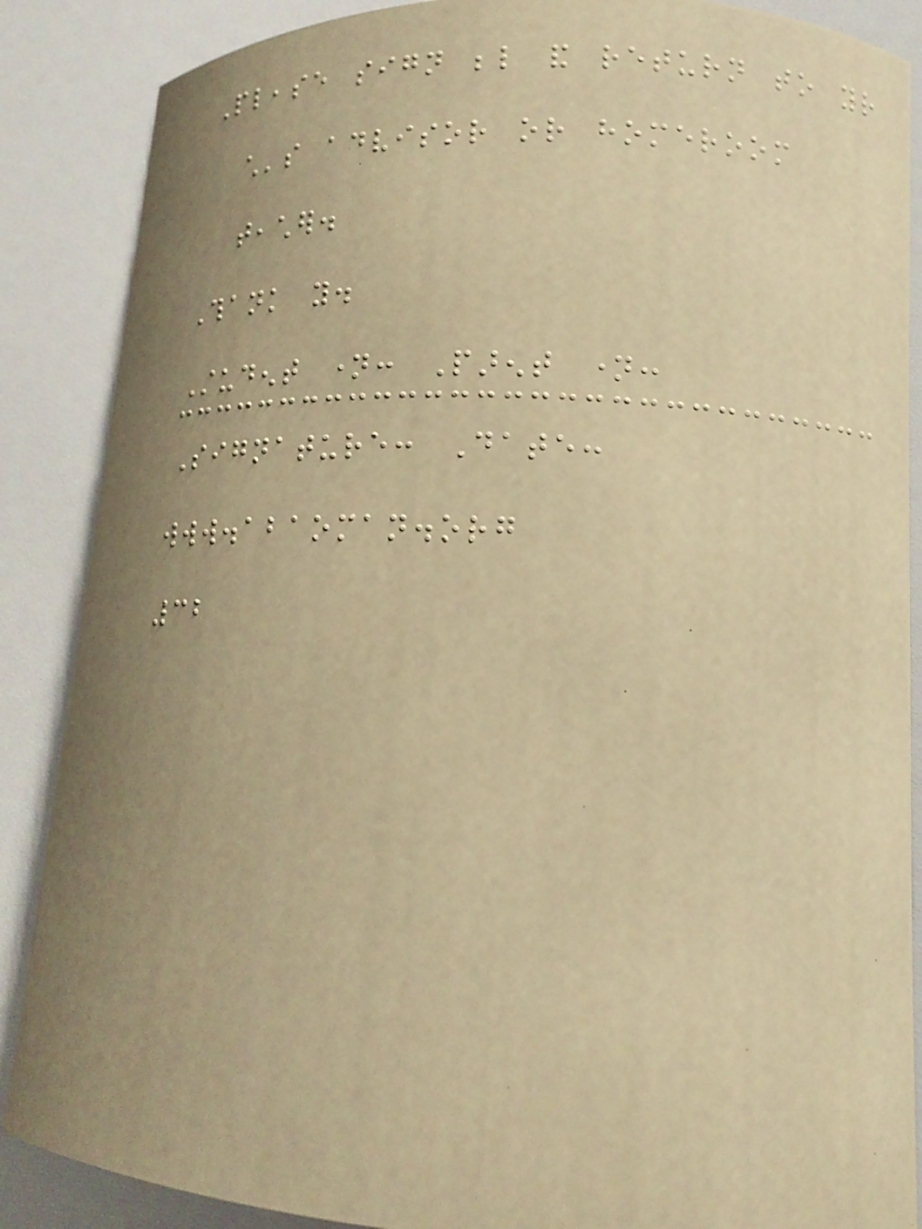Please sign below and return to your
child's advisor or homeroom
teacher.
Thank you.
Student name: Parent name:
Signature: Date:
www.abaoman.org
32
